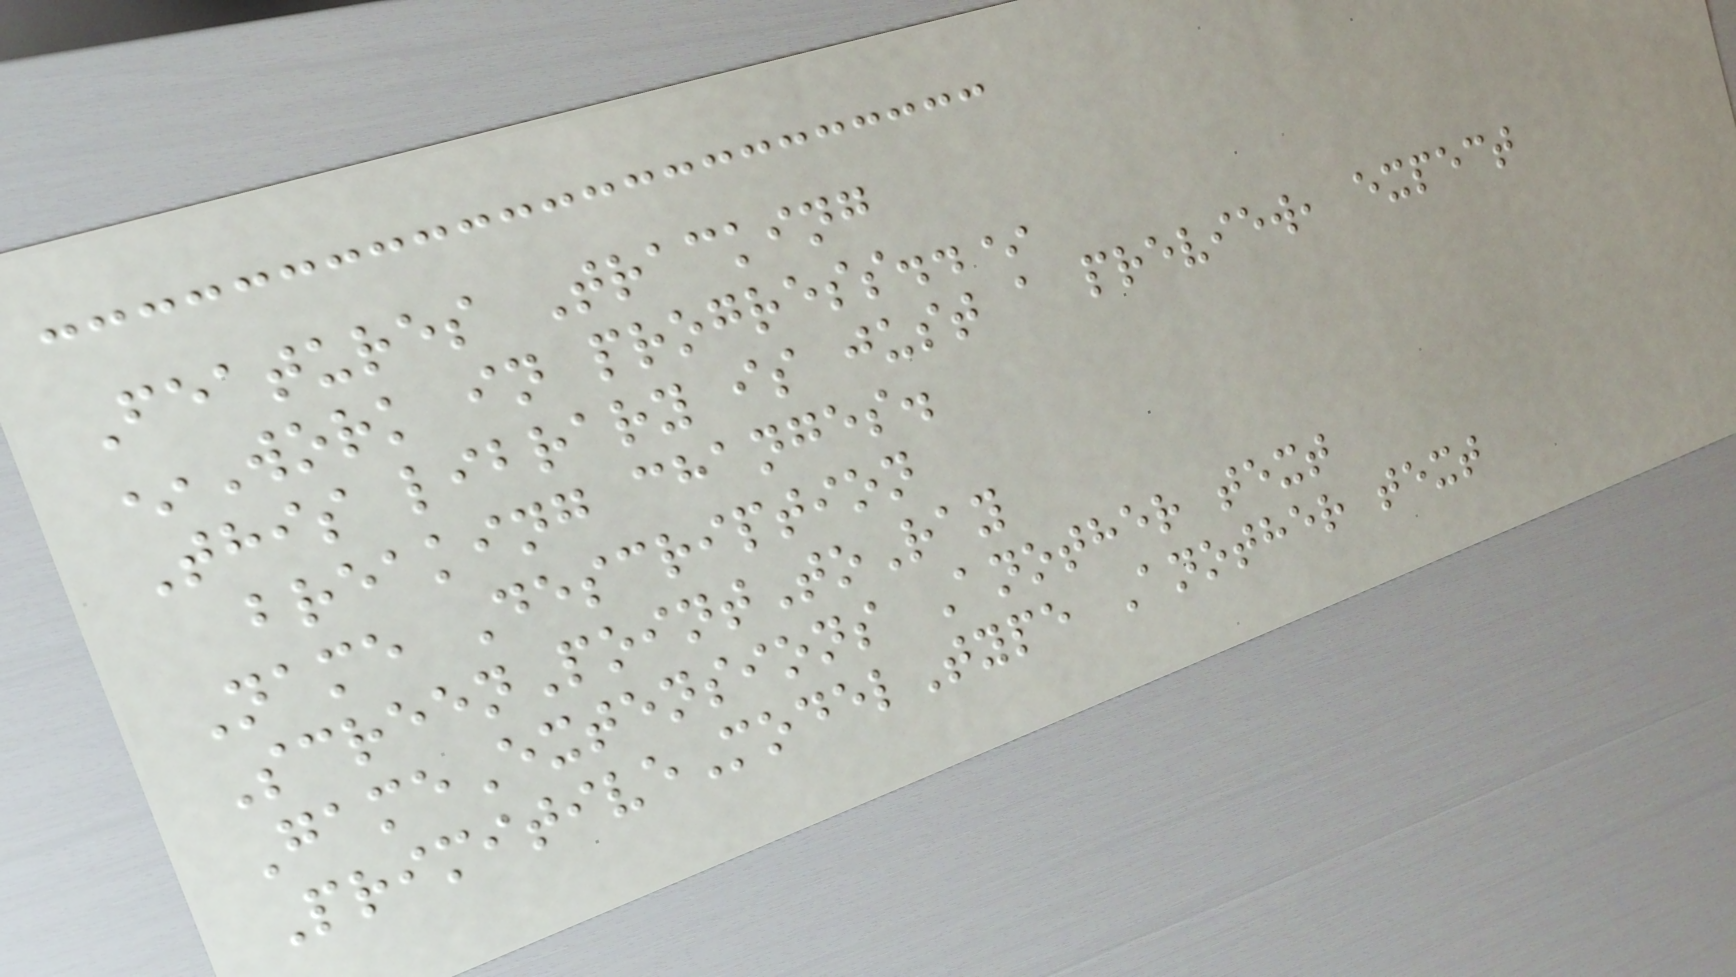Features Tracking
*Work in progress..*
This library is just a preview, expect
breaking changes.
Name Description
ScreenPointToRay
GameExtensions Another text
PrimitiveModelType Another text
